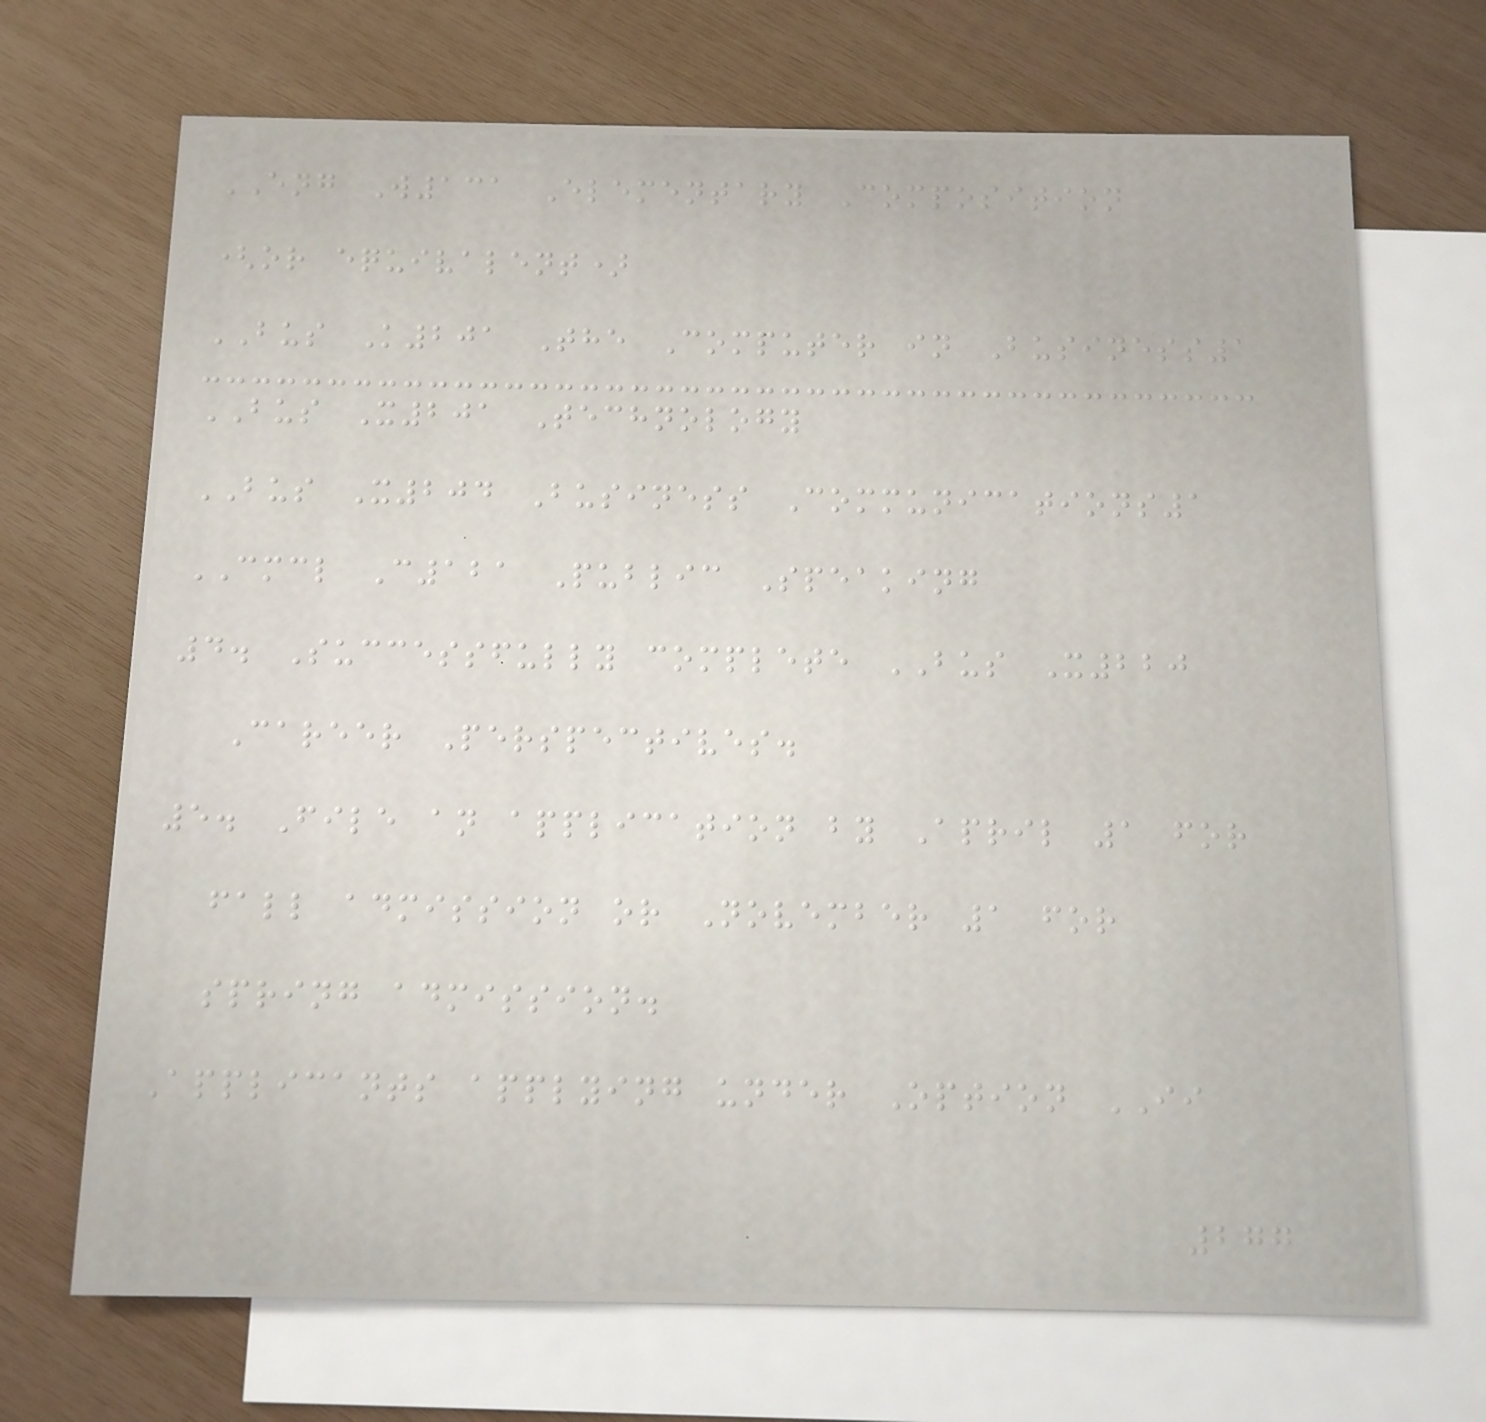ENG W131 Elementary Composition
(or equivalent)
BUS K201 The Computer in Business1
BUS X201 Technology
BUS X204 Business Communications1
CMCL C121 Public Speaking
4. Successfully complete BUS X220
Career Perspectives.
5. File an application by April 1 for
fall admission or November 1 for
spring admission.
Applicants applying under Option II
277
